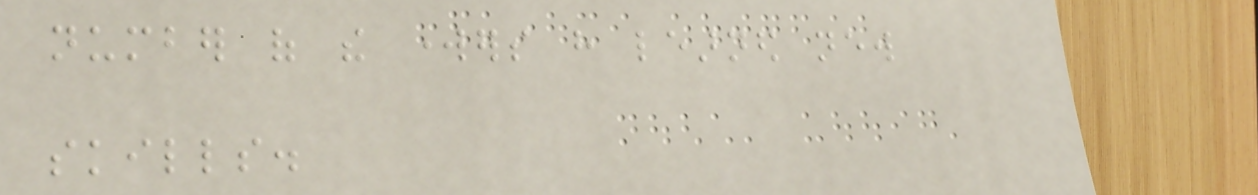number of the workers have learned new
skills.
